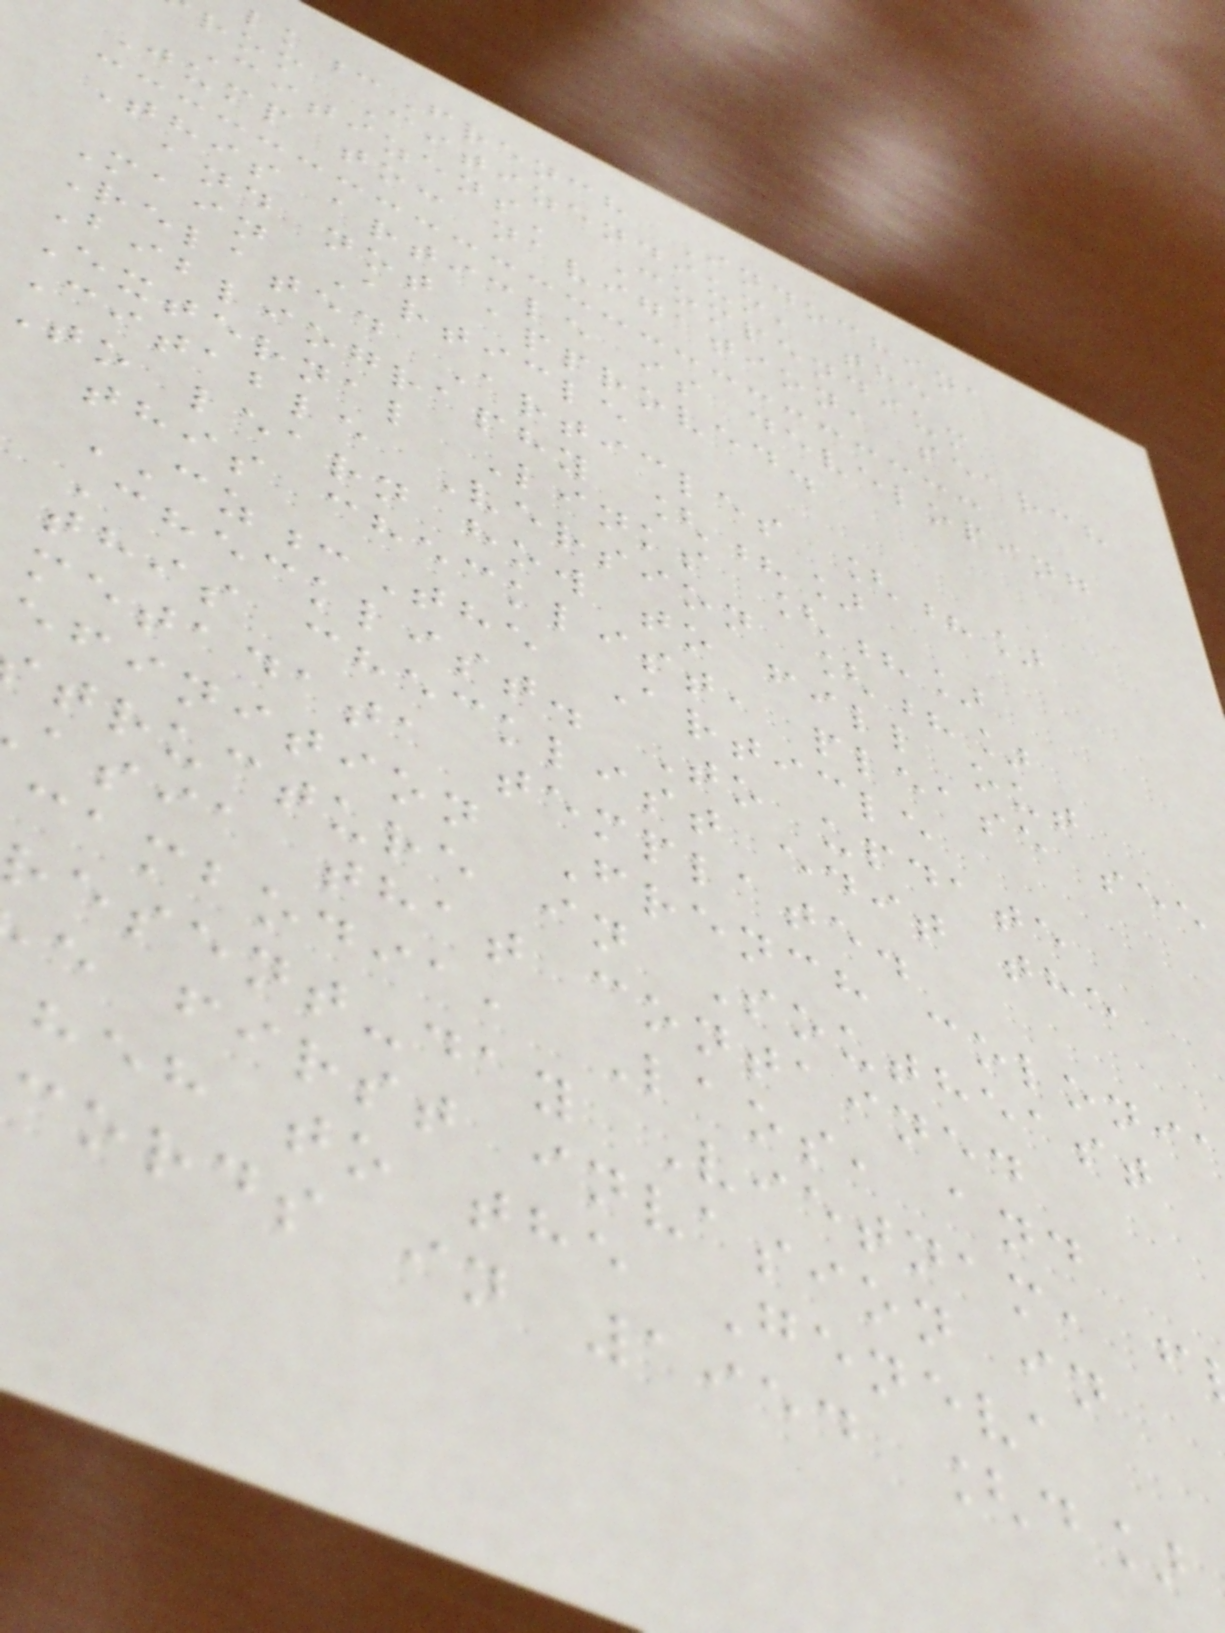lk:French Indochina
rom Citizendium, the
Citizens' Compendium
Jump to: navigation, search
This article is developing
and not approved.
Main Article
Related Articles [?]
Bibliography [?]
External Links [?]
Citable Version [?]
to learn how to fill out
this checklist, please see
CZ:The Article
Checklist. To update
this checklist edit the
metadata template.
efinition French coloni
tructure in Southeast
asia that contained
cambodia, Laos, and
resent-day Vietnam, f
e first invasion in
heh to the Geneva
cords in 1954 [d]
